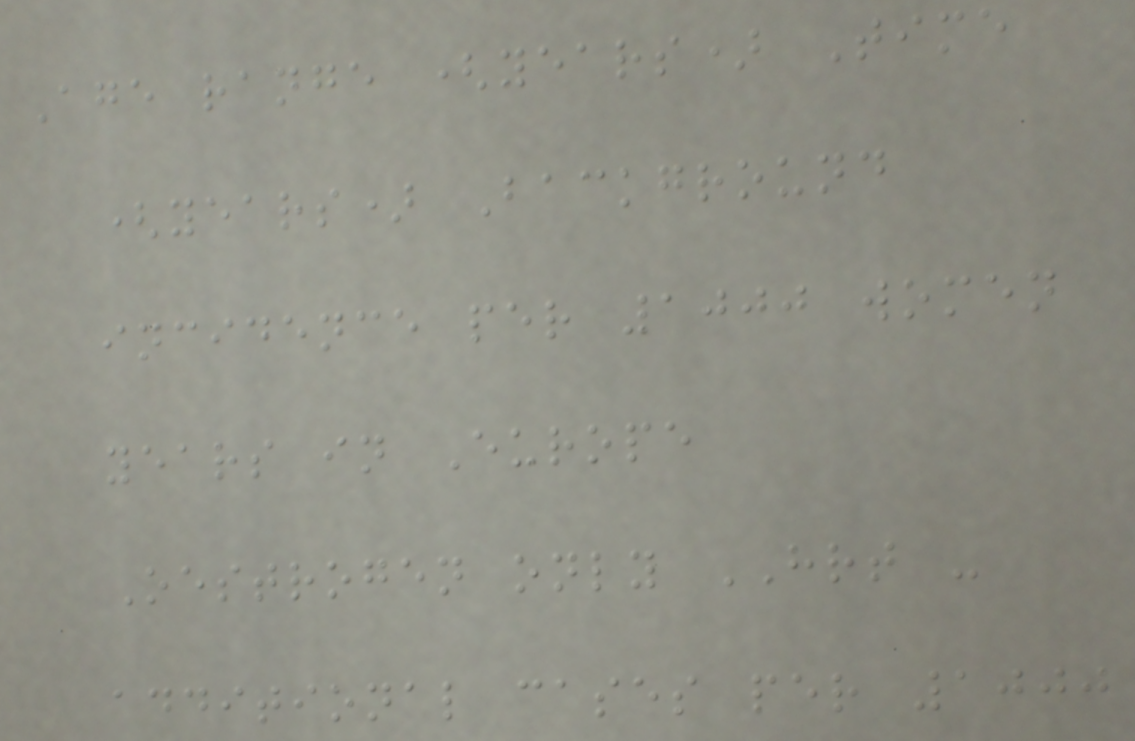Age range (years) Time
(years) Background
incidence per 1000 women
years in Europe
Oestrogen only HRT -
additional cases per 1000
